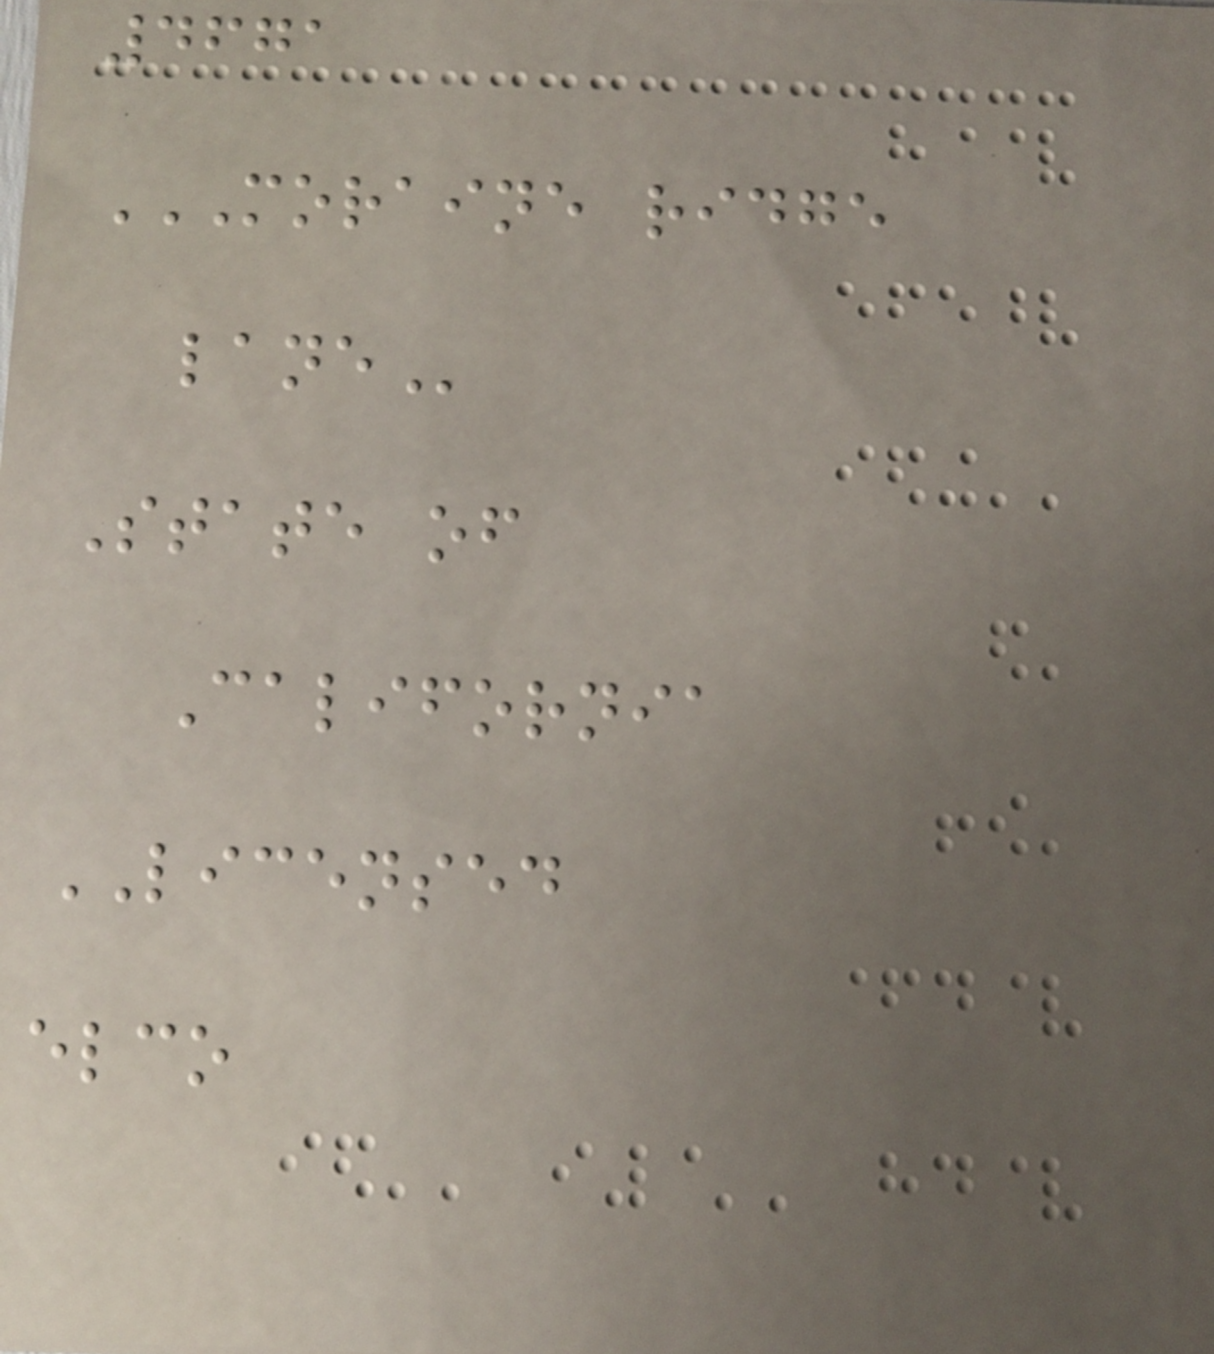4671
MORAINE RIDGE
LANE
State of
California
LICENSED
elco
